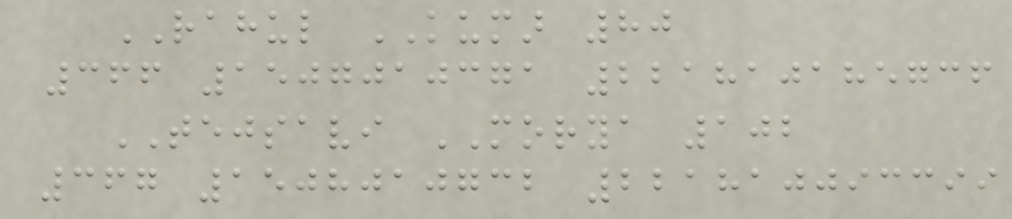RAHUL KUMAR 80
366 1507010371 221810185736
TEJSAVI MORYA 102
367 1508010732 221810093399
